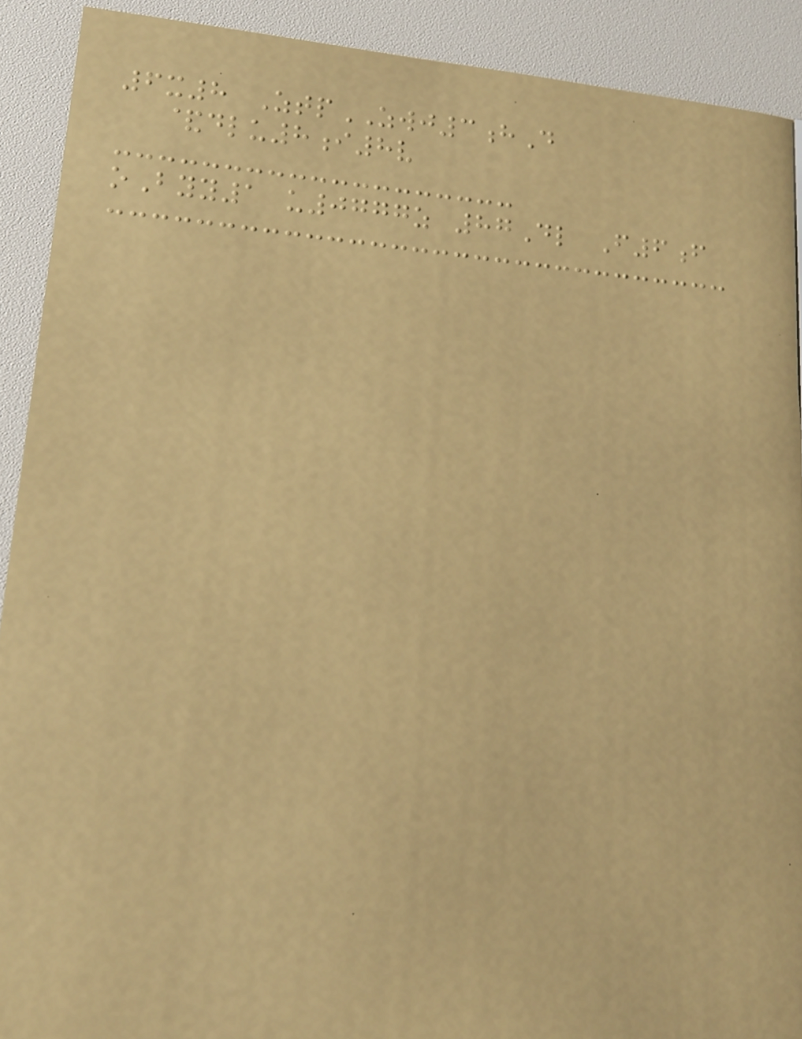6x8 ZtpZWJ3hD
&dlu8i8v
oByy1 u0777z 87Dl F6f
